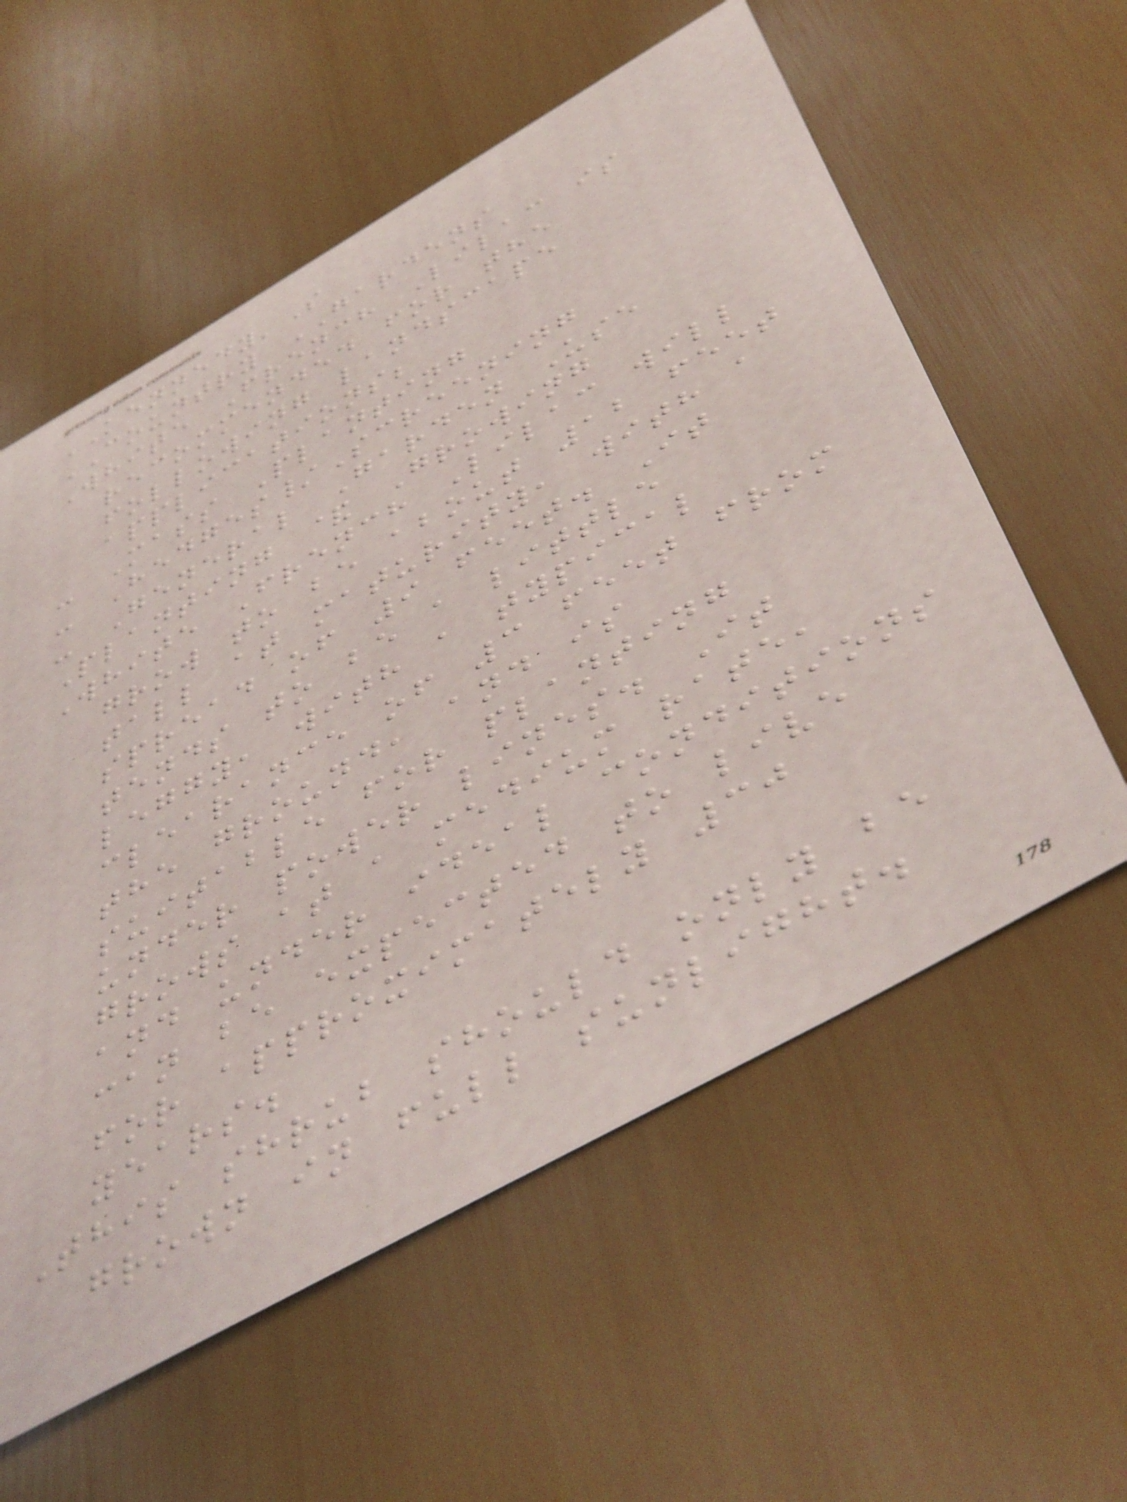KENNEDY'S
COUNTRY GARDENS
White French Lilac is
recommended for the
following landscape
applications;
- Mass Planting
- Hedges/Screening
- General Garden Use
Planting & Growing
White French Lilac will
grow to be about 12 feet
tall at maturity, with a
spread of 9 feet. It
tends to be a little
leggy, with a typical
clearance of 3 feet from
the ground, and is
suitable for planting
under power lines. It
grows at a medium rate,
and under ideal conditions
can be expected to live
for approximately 30
years.
This shrub should only be
grown in full sunlight.
